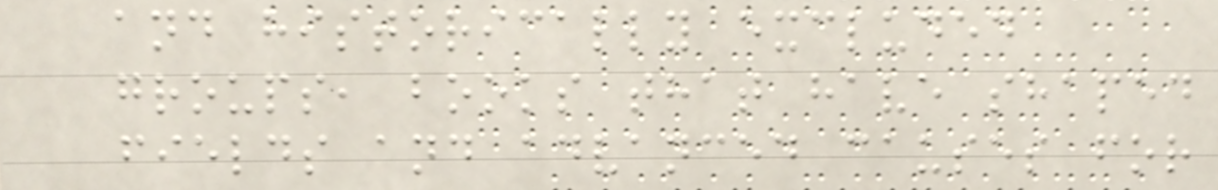and historically excluded
groups, books that have shaped
fields and advanced causes for
